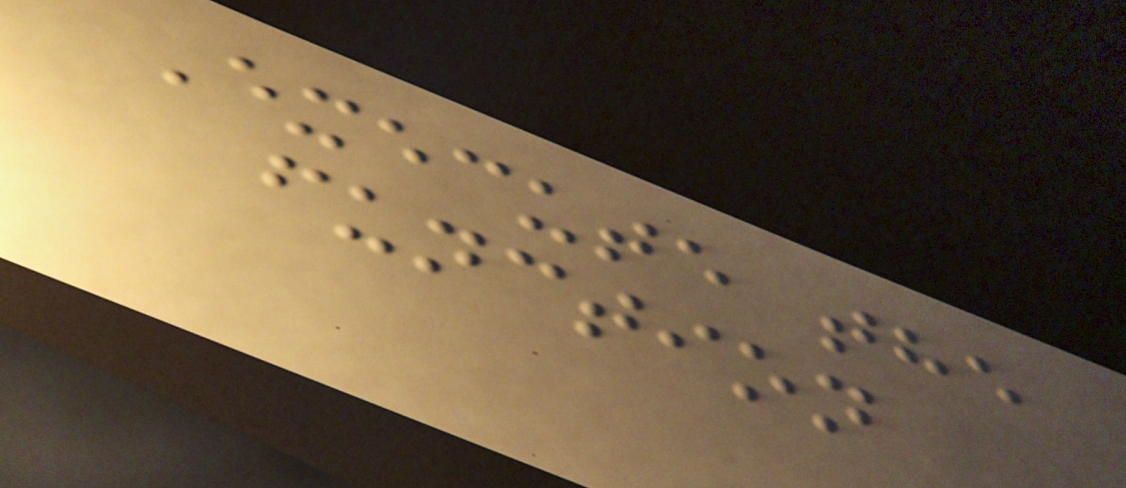Execute the
function
